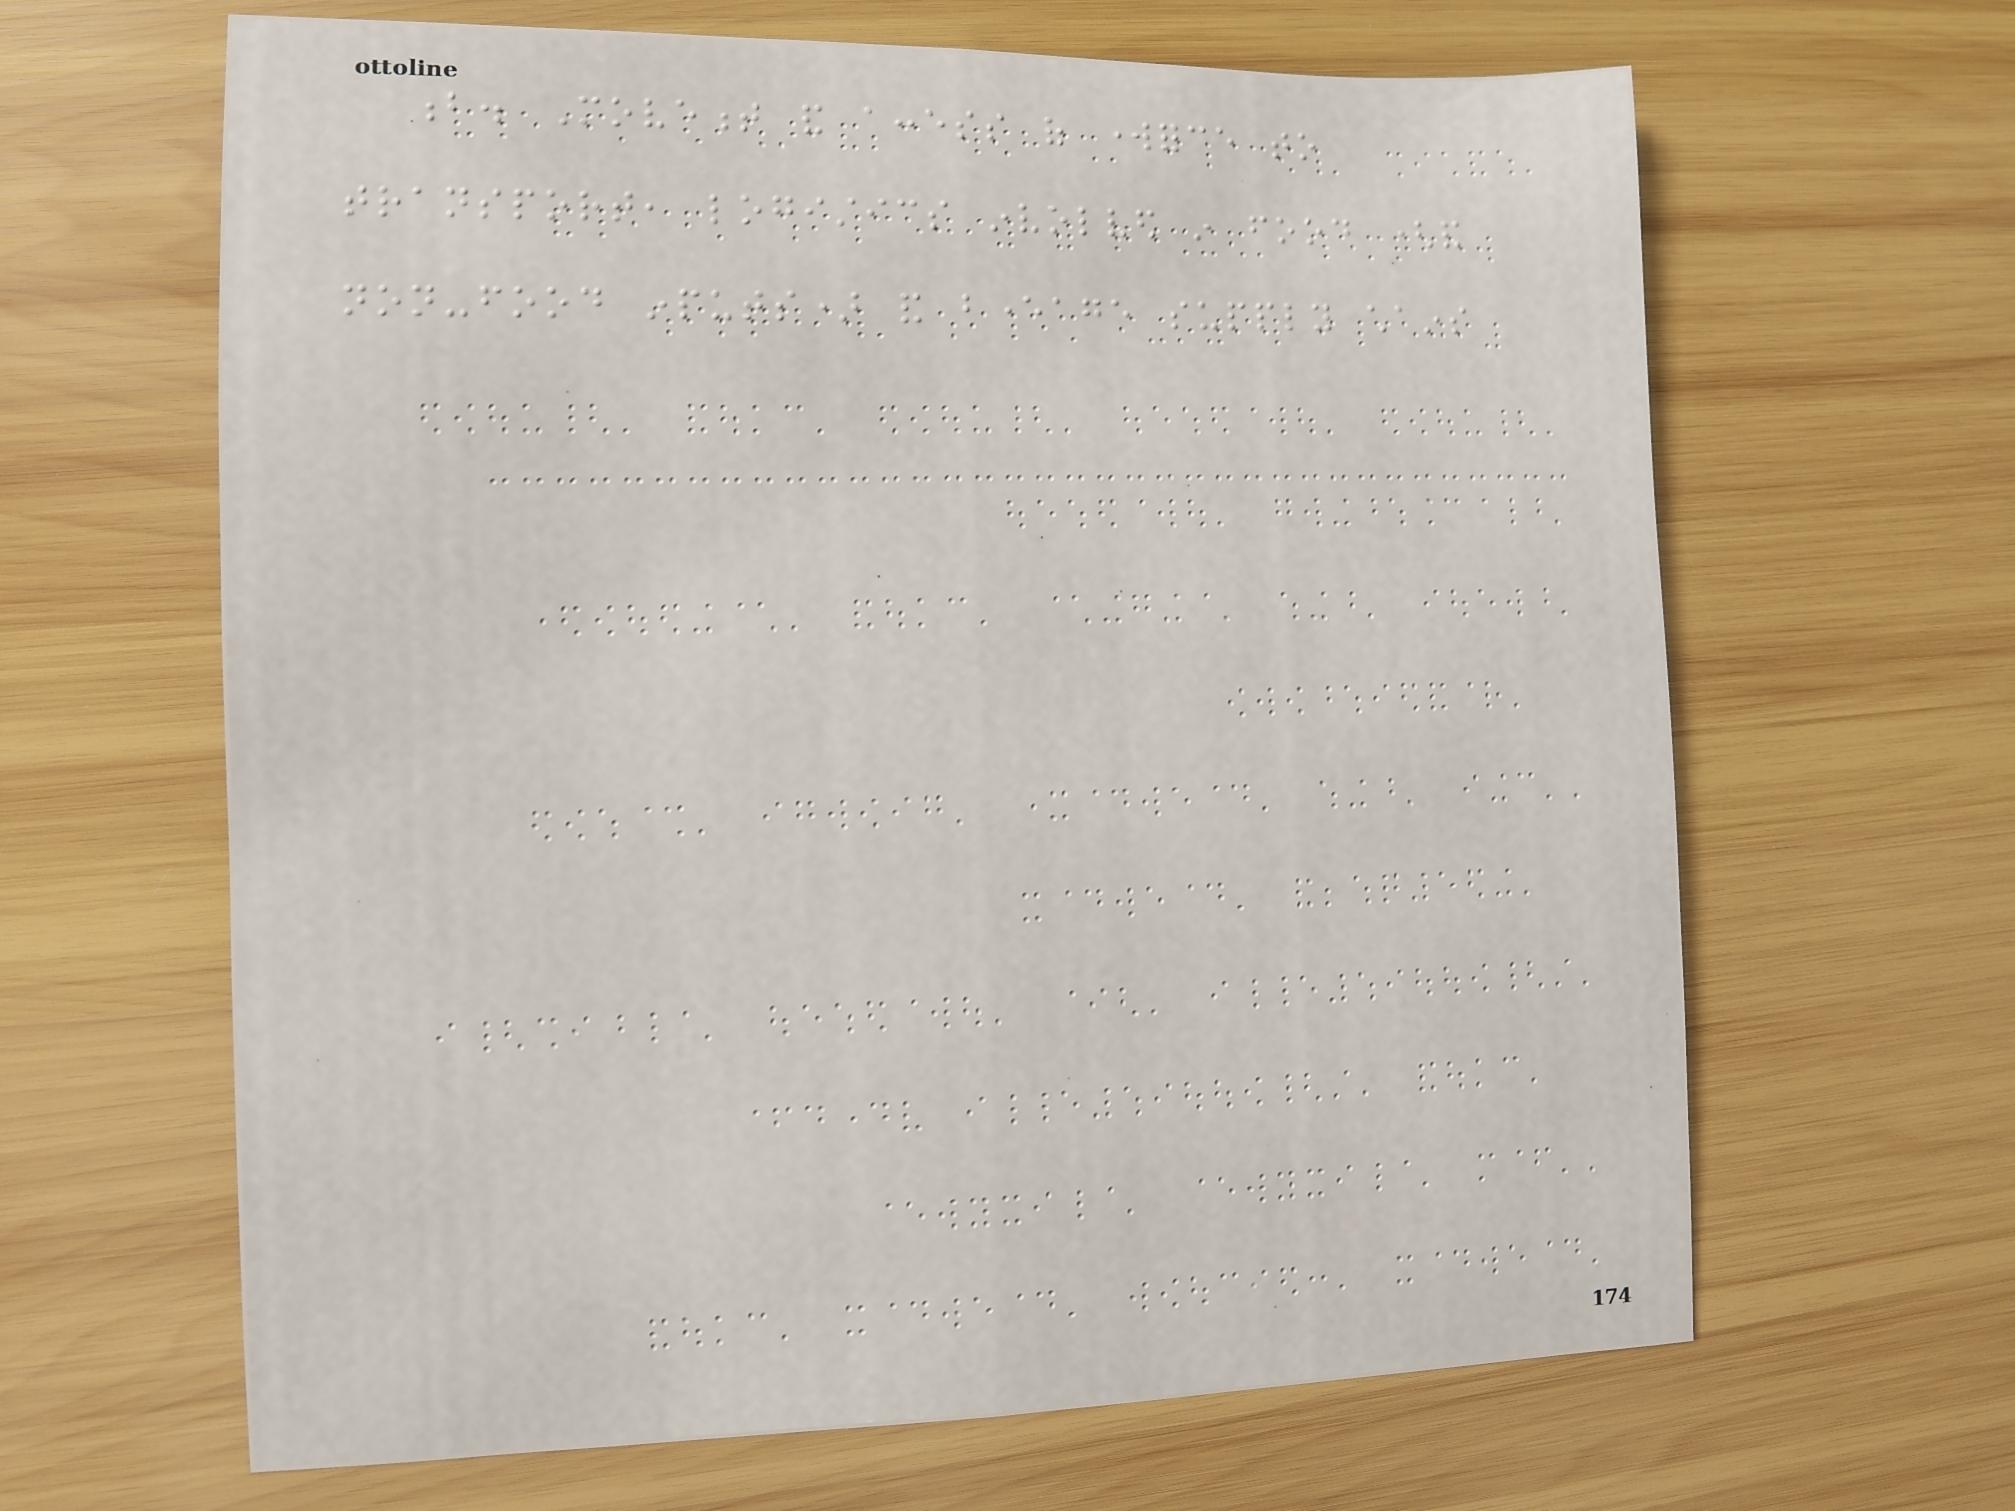b. Movement and access of workforce to
transport, logistics involved in food (and
non-food inputs) and beverage supply chains
